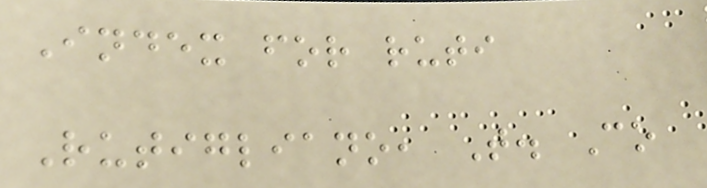Index for ruti
Rutigliano, T. Co
